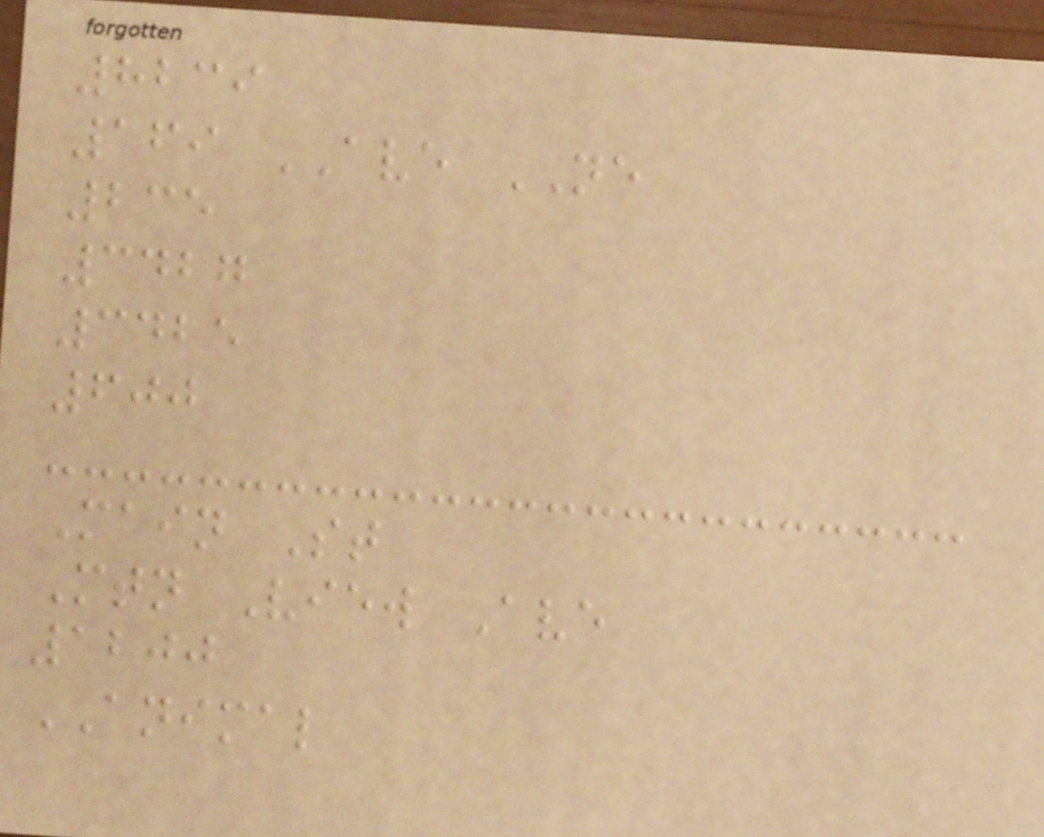8239
169 AVE NE
235
3427
3425
600
Main St
Mtn View Ave
1200
ANIMAL
